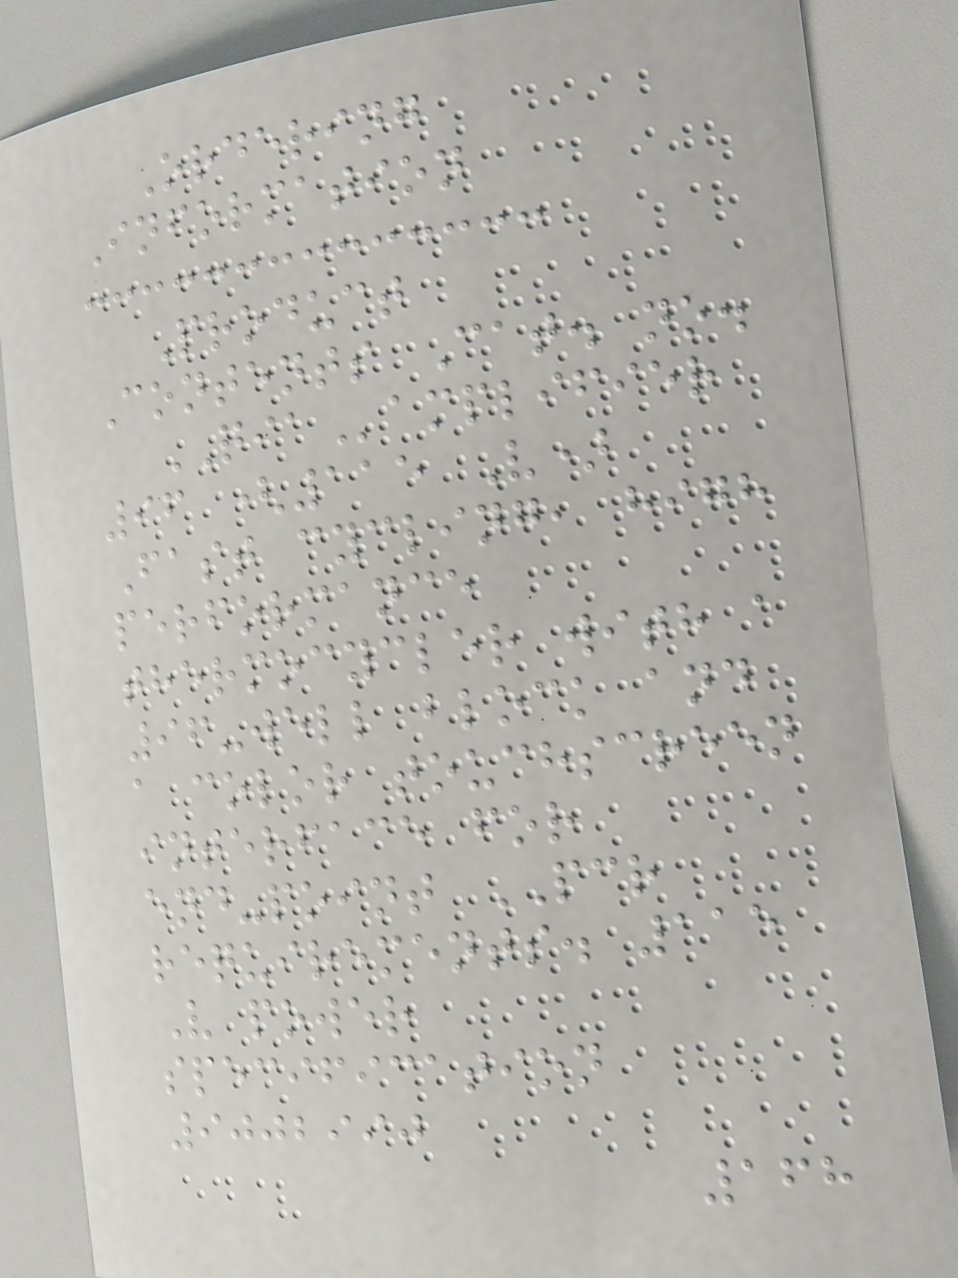Ordering
Information
Product
Contents Cat. no.
QIAamplifier
96 (115 V)
Fast cycling, high
performance
thermocycler with a
96-well block and
a color touchscreen
interface for
end-point PCR
requirements. 115
V power
specification
9002990
168
